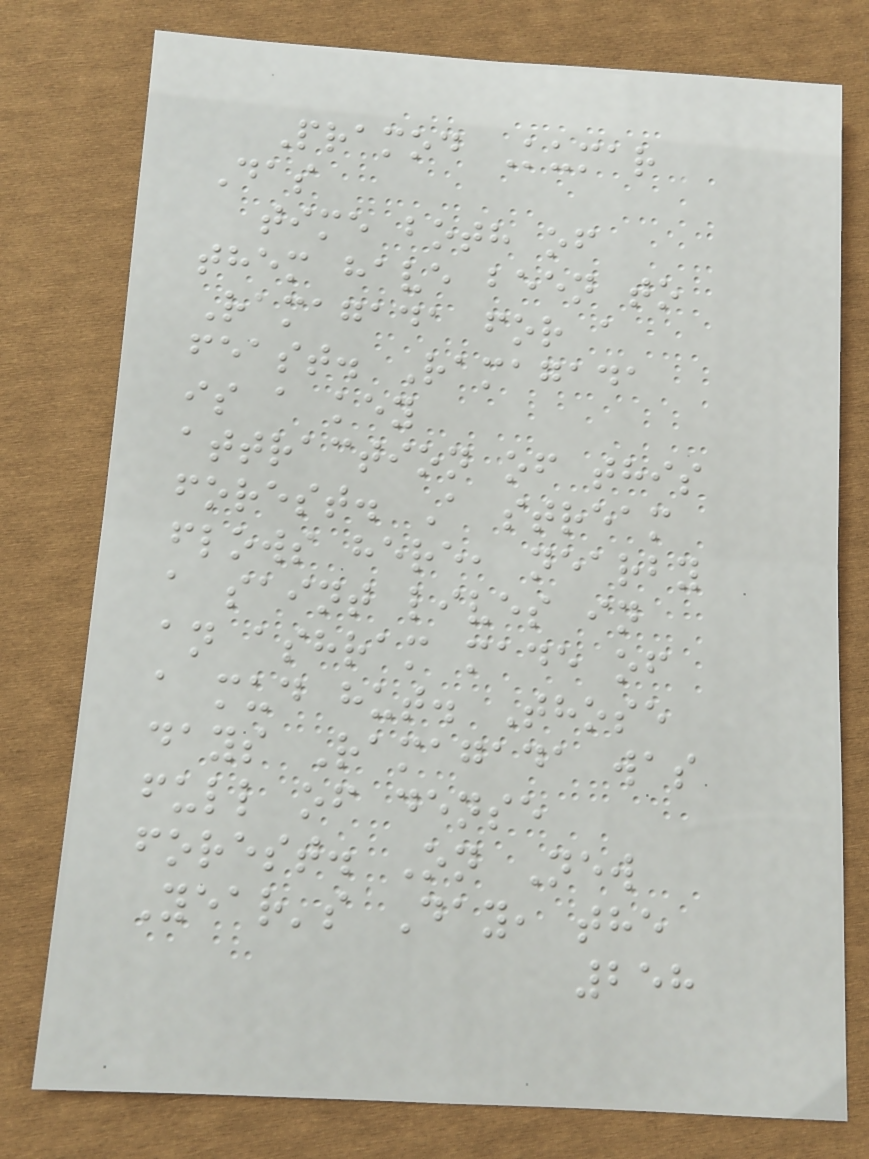Pramod Kumar
Das
time both of
them have been to
Ramagada for a
feast. Ramagada
is a key
attraction of this
forest. A stream
flows here, nearby
a saint lives in
an ashram made of
a mud hut. Those
days Ramagada was
full of dense
forest. On New
Year's Day, the
258
